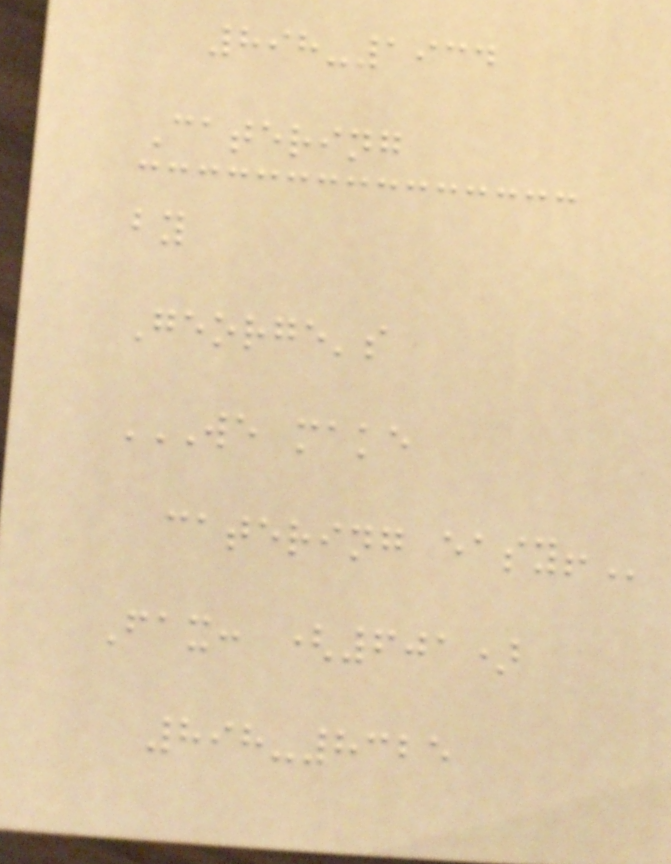898-1934
Catering
by
George's
WE MAKE
CATERING EASY!
Fax: (601)
898-8325
